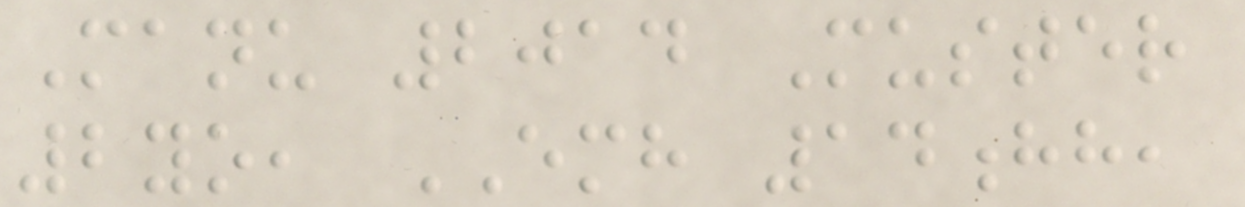Manu 2014 Muster
2yo, EMH 14hh,
